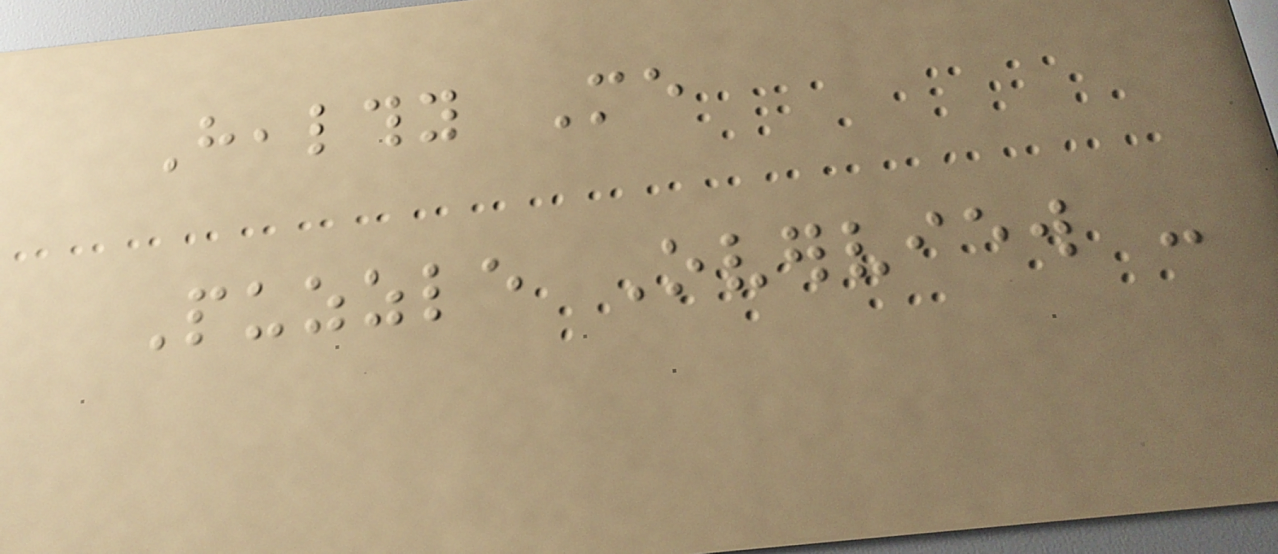Healthy Me
Puzzle Overview -
